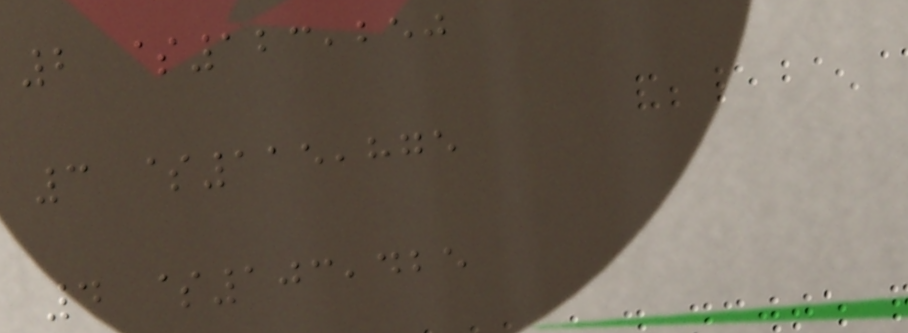2 $123,250
3 $115,875
4 $103,425
